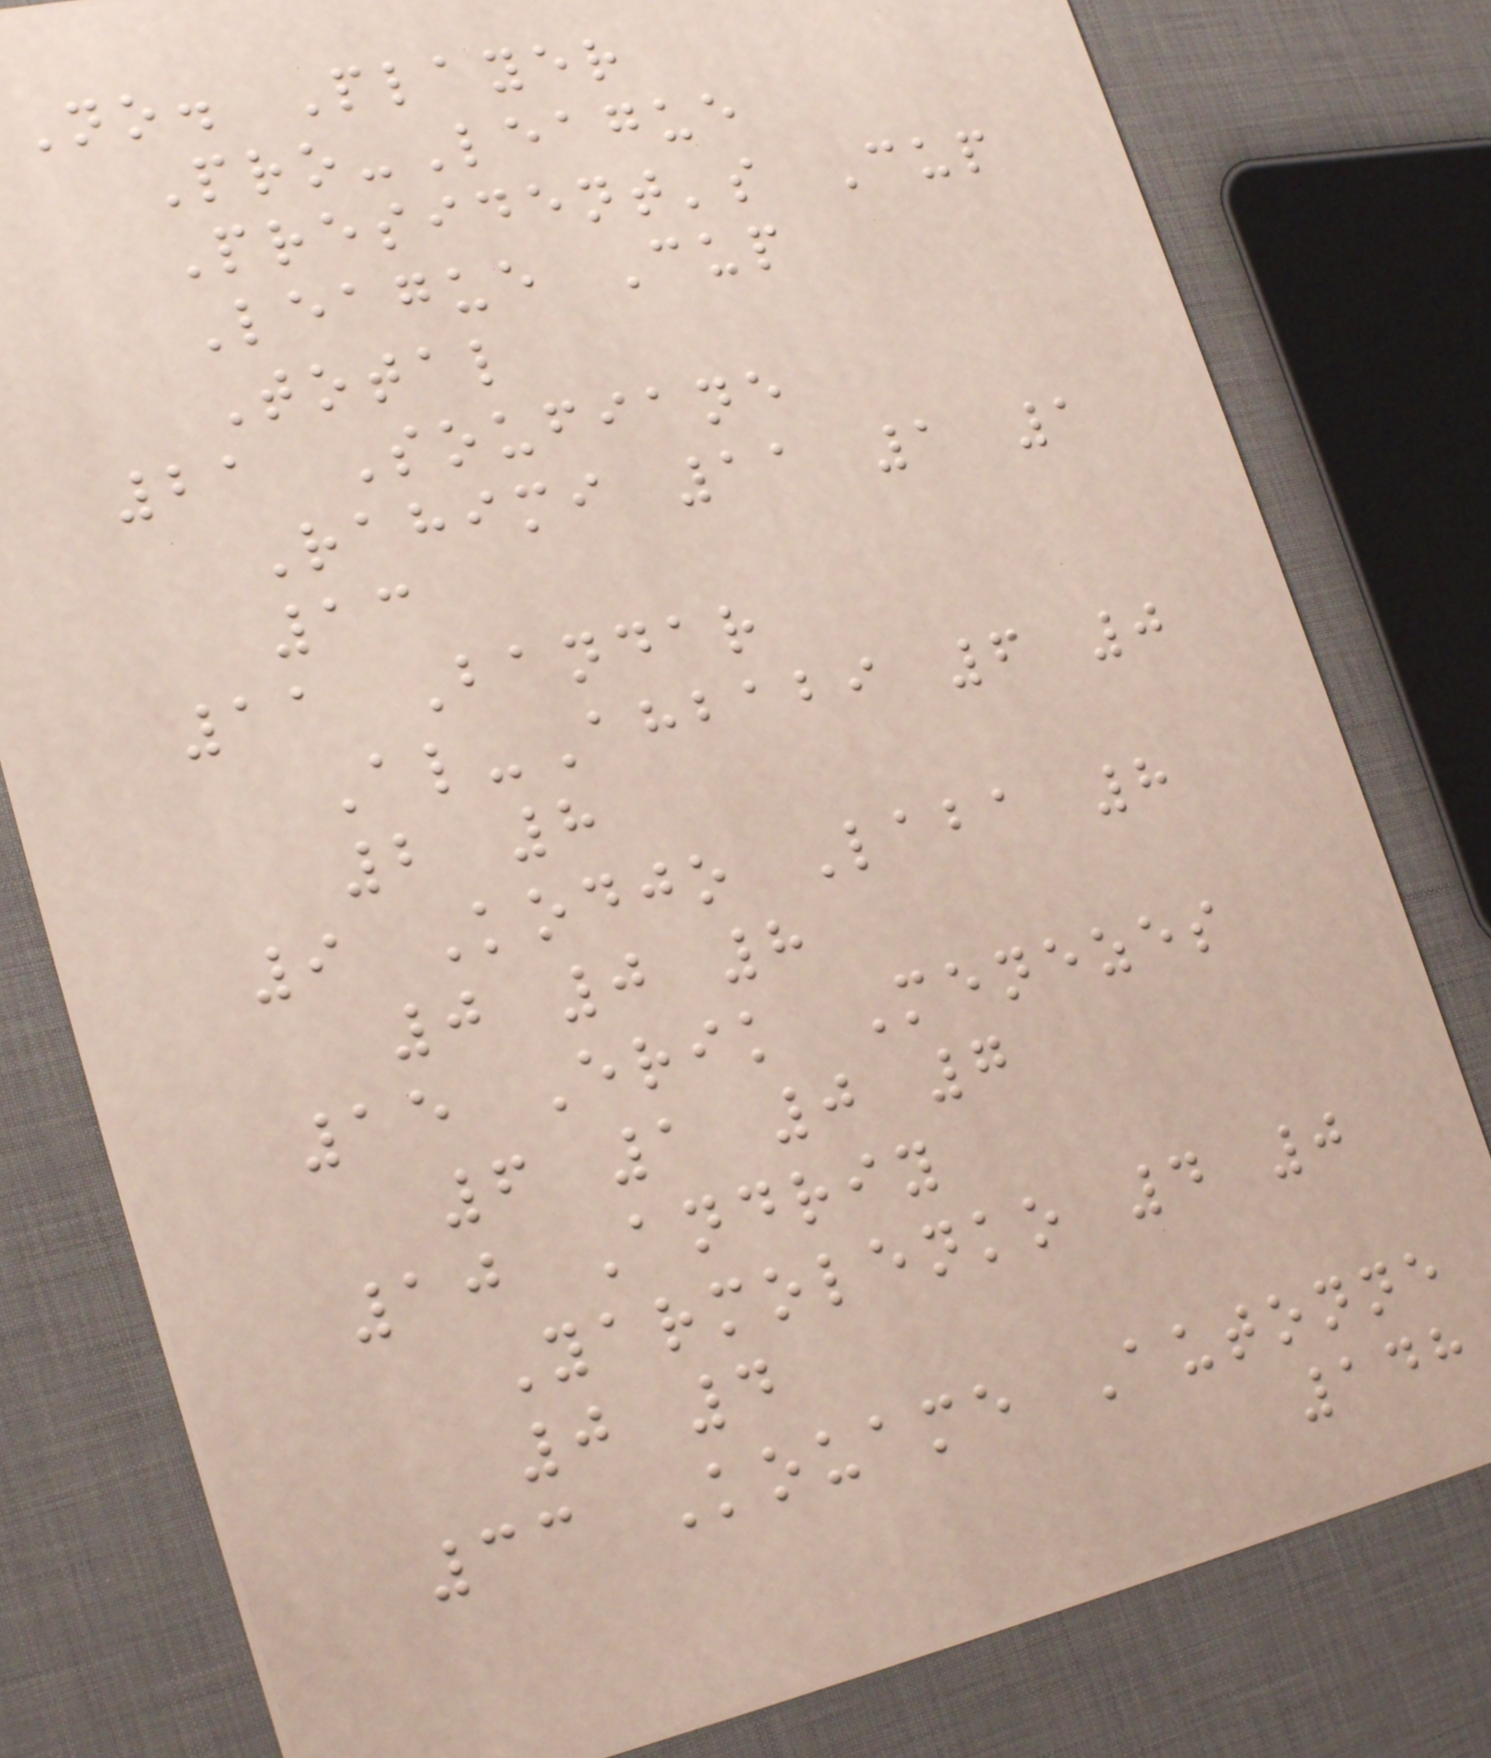No. Player
Pro-League
President's Cup
League Cup
Total
21 Soufiane
Rahimi 11 1 1
13
11 Bandar
Al-Ahbabi 6 0
2 8
9 Kodjo Laba 8
0 0 8
15 Erik Menezes
6 1 0 7
10 Andriy
Yarmolenko 4 0
0 4
33 Kouame Autonne
148
